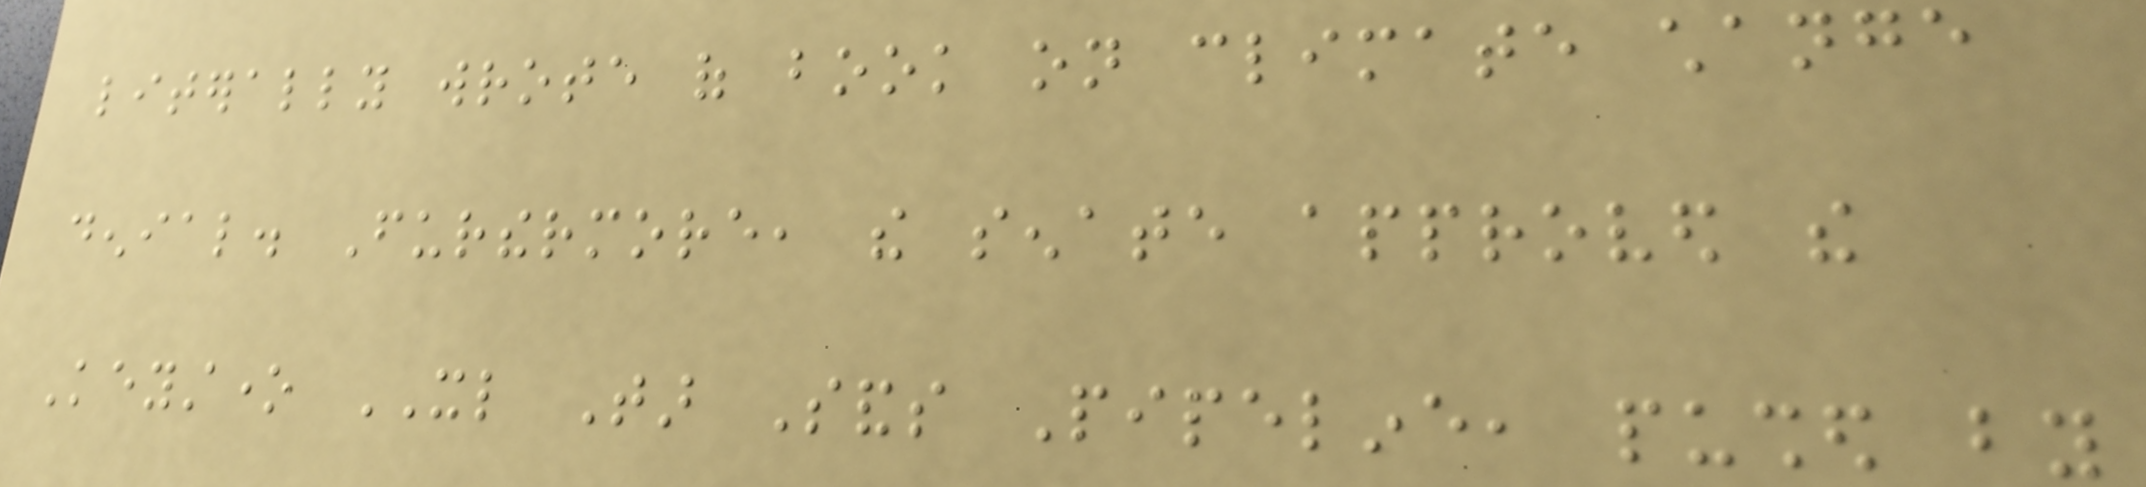literally wrote of book on climate change
denial. Furthermore, the senate approved the
Keystone XL Tar Sands Pipeline, pushed by
